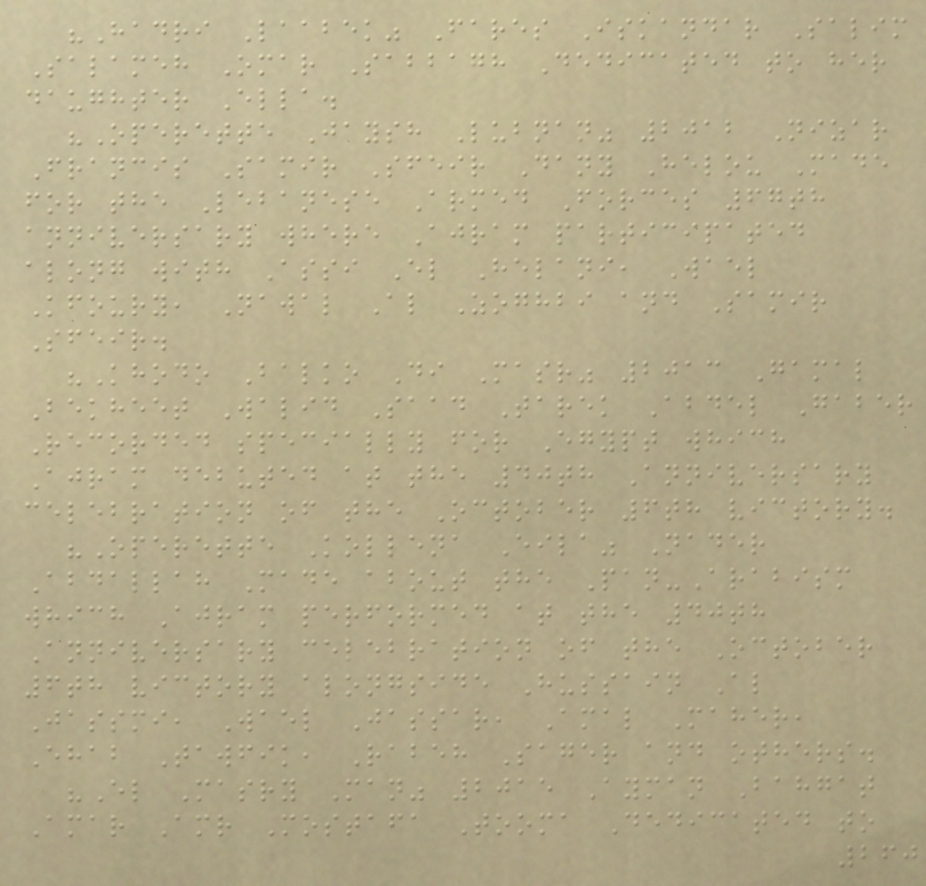"Hadri Laabek" Fares Iskandar Salim
Salameh Omar Sabbagh Dedicated to her
daughter Ella.
"Operette Jaysh Lubnan" 2012 Nizar
Francis Samir Sfeir Dany Helou Made
for the Lebanese Armed Forces 67th
anniversary where Ajram participated
along with Assi El Helani, Wael
Kfoury, Nawal Al Zoghbi and Samir
Sfeir.
"Khodo Balko Di Masr" 2013 Gamal
Bekheet Walid Saad Tarek Abdel Gaber
Recorded specially for Egypt which
Ajram debuted at the 40th Anniversary
celebration of the October 6th victory.
"Operette Kollena Eila" Nader
Abdallah Made about the Pan-Arabism
which Ajram performed at the 40th
Anniversary celebration of the October
6th victory alongside Hussain Al
Jassmi, Wael Jassar, Amal Maher,
Ehab Tawfik, Rabeh Sager and others.
"El Masry Man" 2015 Ayman Bahgat
Amar Amr Mostafa Tooma Dedicated to
260
